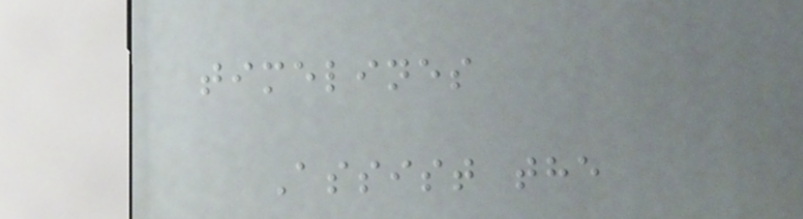timelines
Assist the
